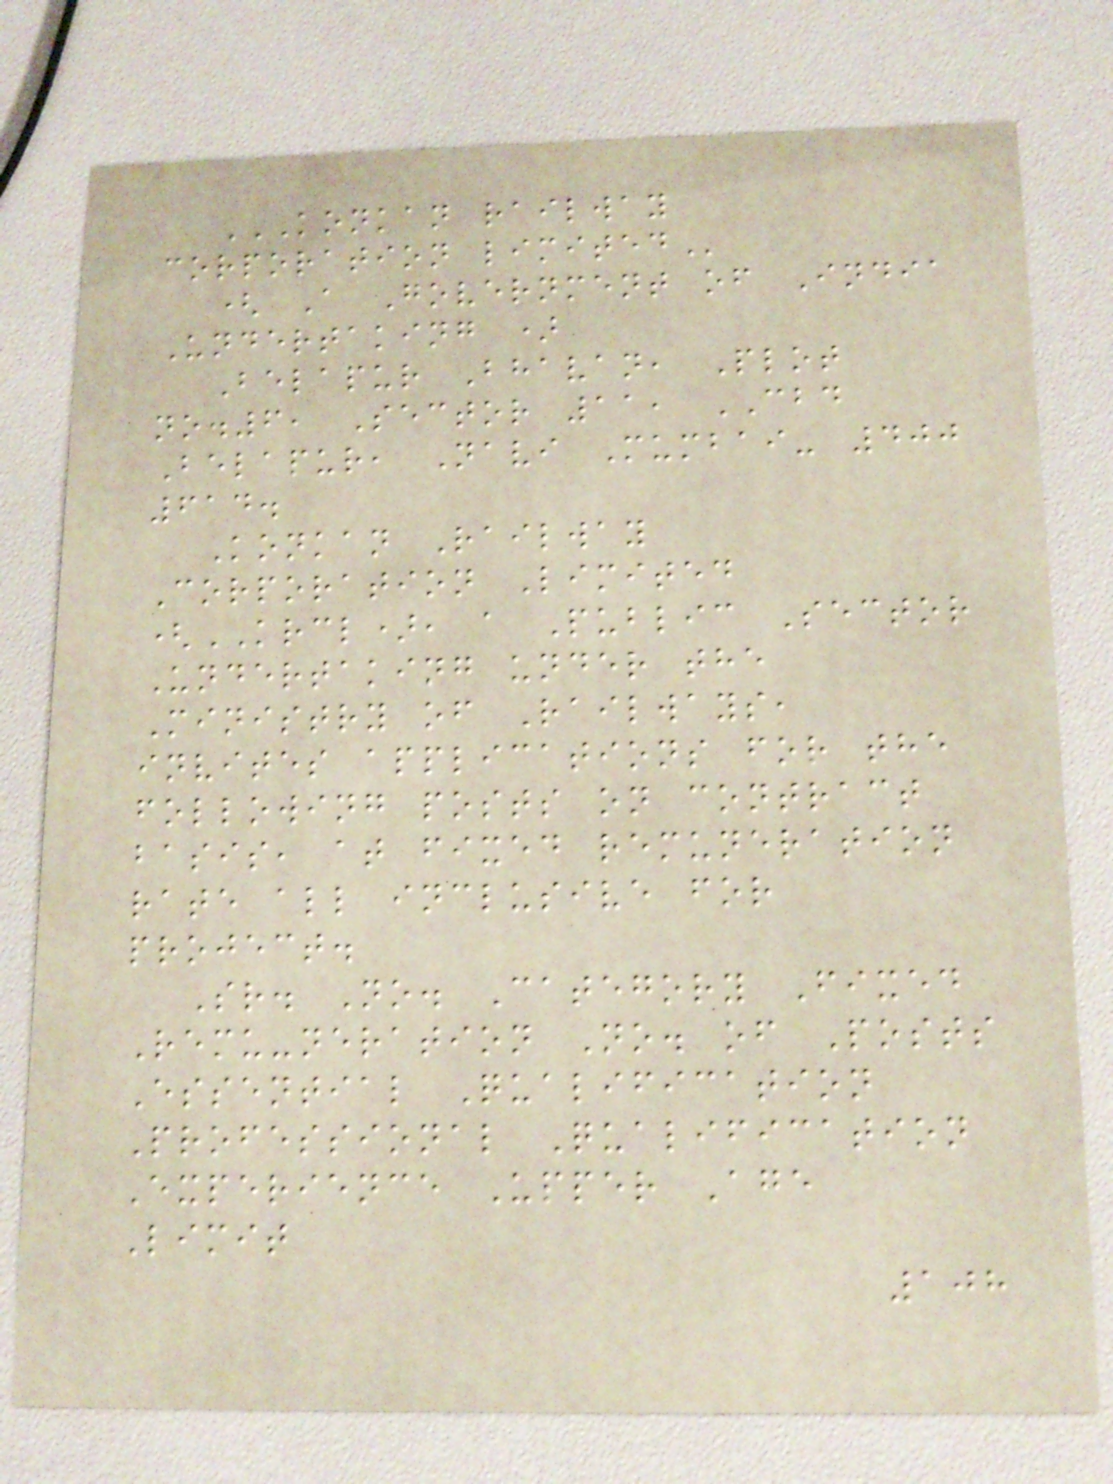KONKAN RAILWAY
CORPORATION LIMITED
( A Government of India
Undertaking )
Belapur Bhavan, Plot
no.6, Sector 11, CBD
Belapur, Navi Mumbai- 400
614.
Konkan Railway
Corporation Limited
(KRCL), a Public Sector
Undertaking under the
Ministry of Railways,
invites applications for the
following posts on contract
basis, at fixed remuneration
rate all inclusive for
project.
Sr. No. Category Fixed
Remu-neration No. of Posts
Essential Qualification
Professional Qualification
Experience Upper Age
Limit
108
